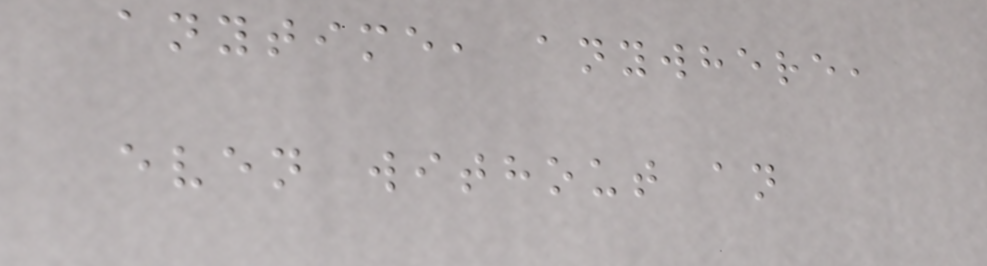anytime, anywhere,
even without an
